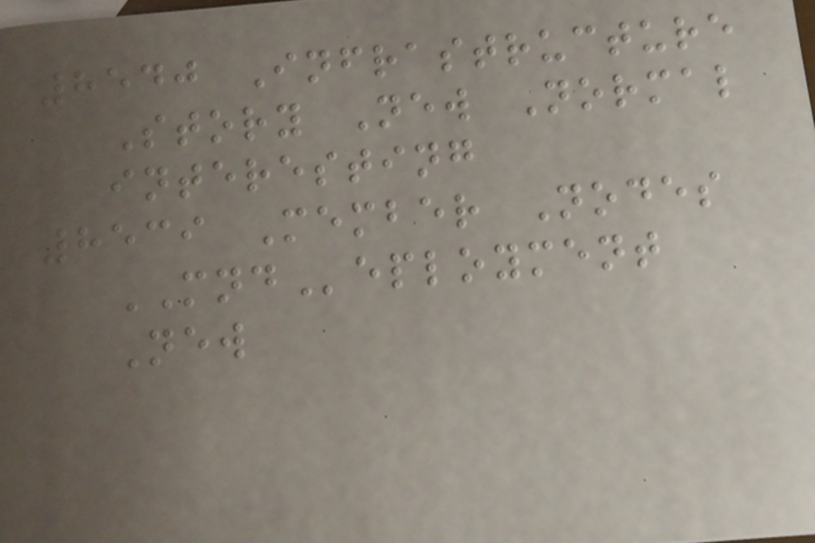8540 Infrastructure
Story New Normal
interesting
8539 Member Nodes
MNDeployment
New
